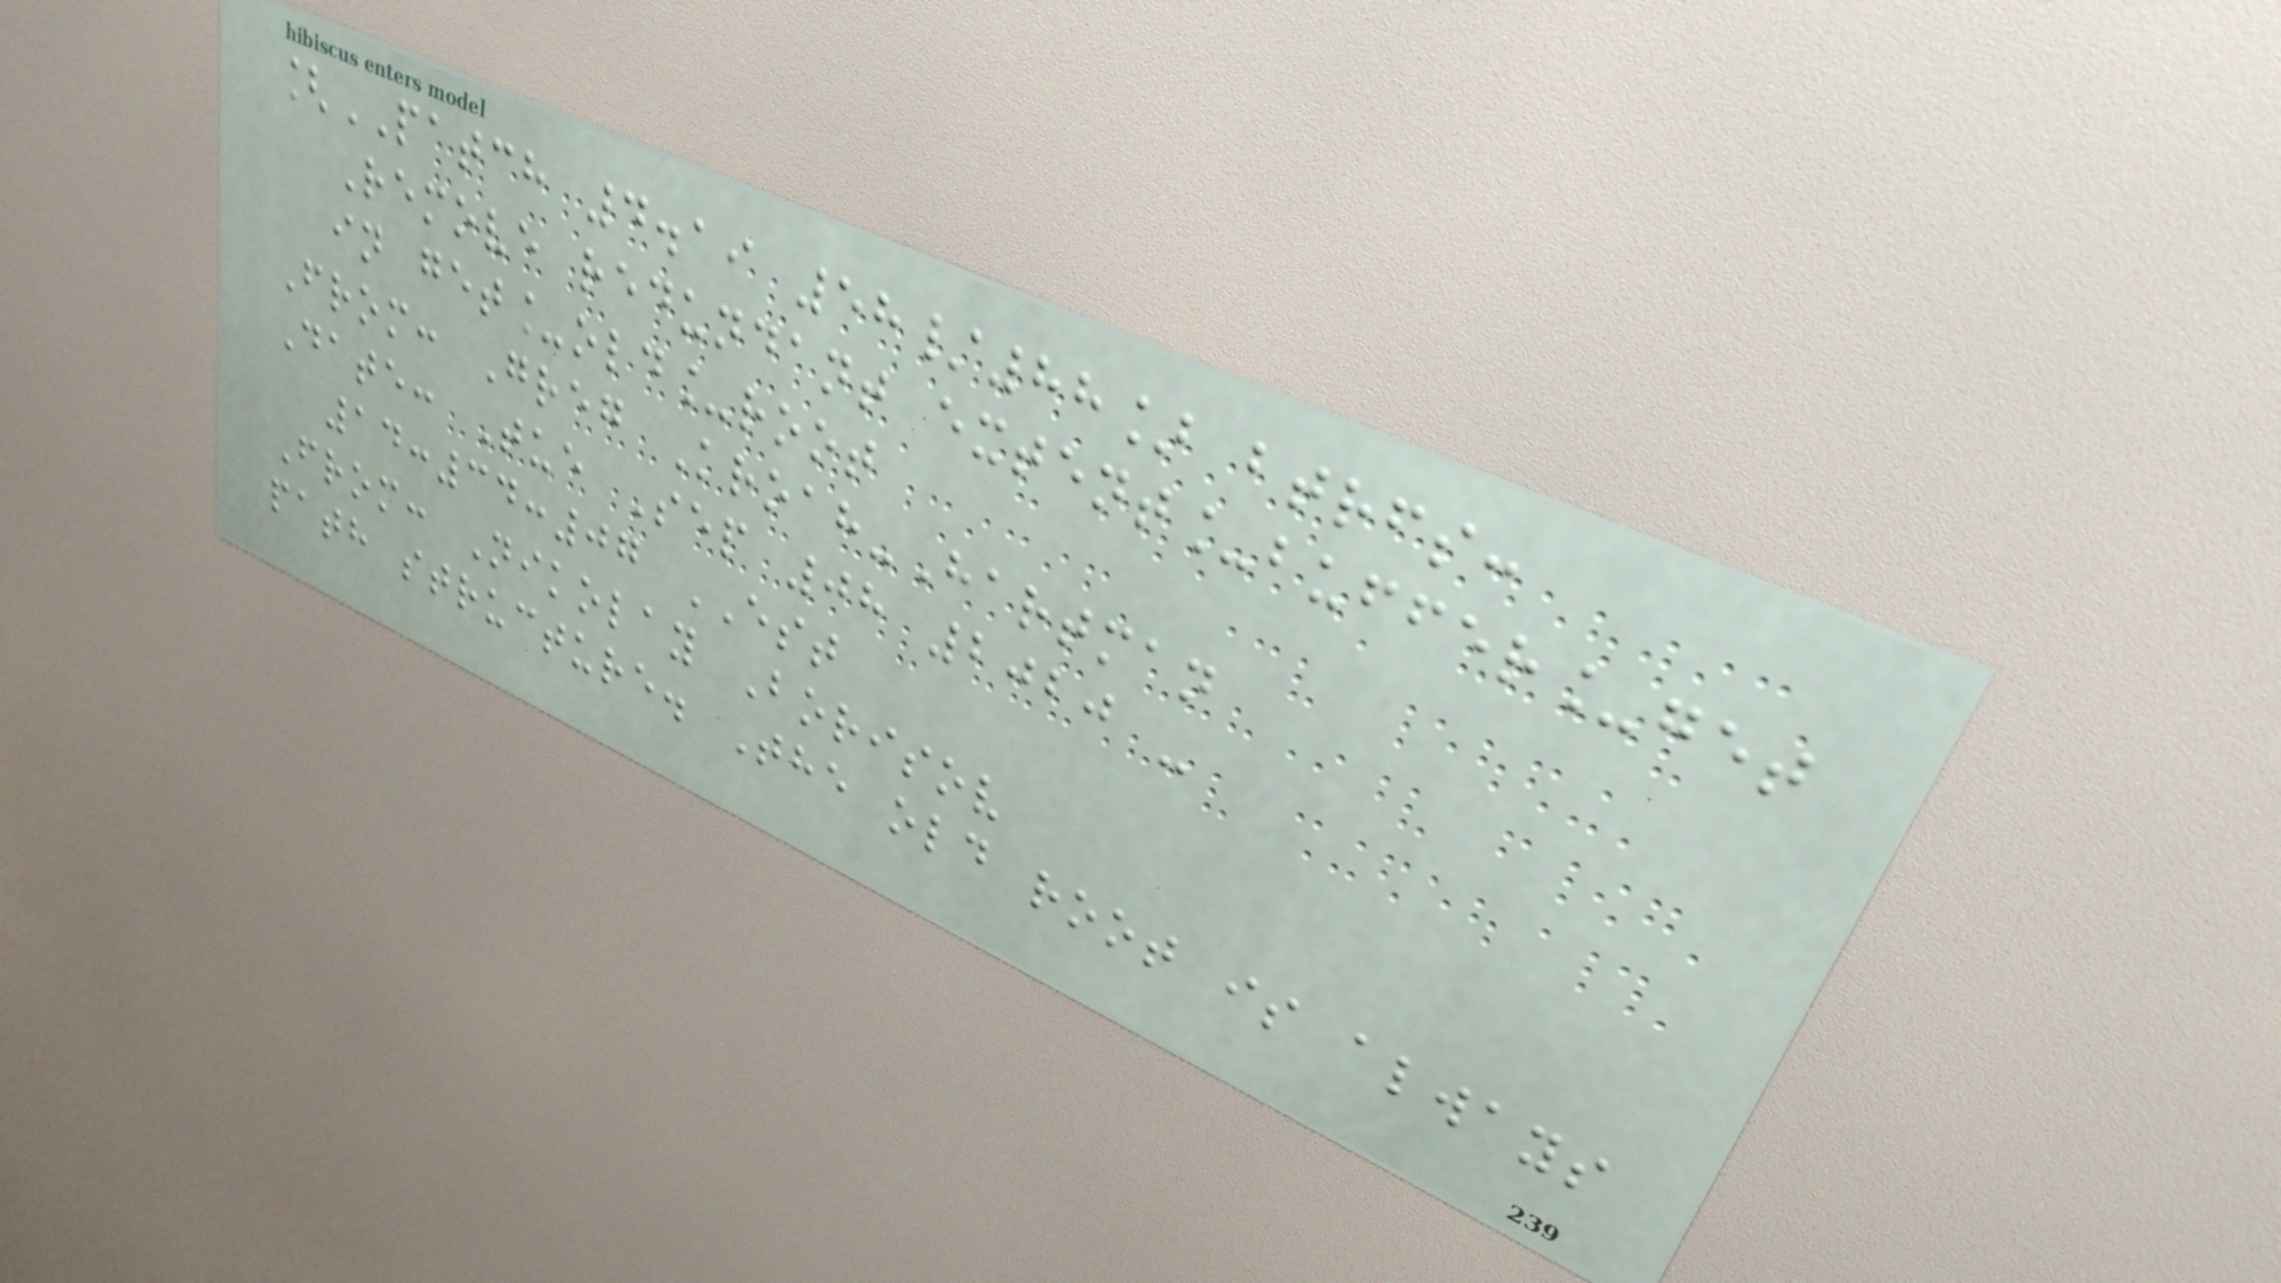[PATCH 4.19 58/88] btrfs:
Remove redundant extent_buffer_get
in get_old_root
From: Greg Kroah-Hartman
Date: Tue Sep 08 2020 -
14:34:07 EST
From: Nikolay Borisov
path structure. The old root is always
